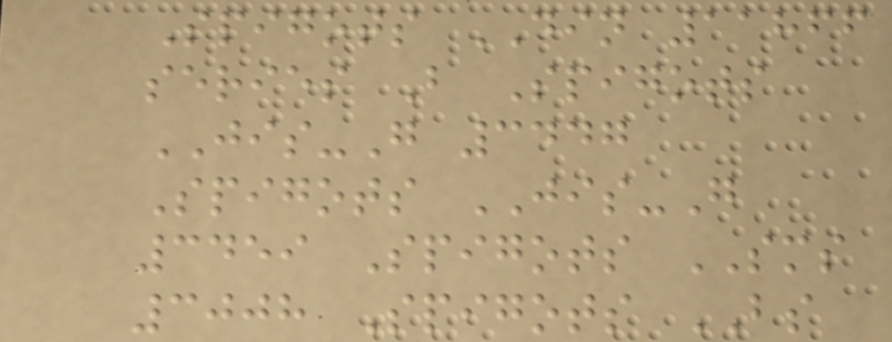Spigots DIN 11866
series B Spigots
JIS-G 3447
Spigots JIS-G
3459 Spigots SMS
3008 Spigots BS
